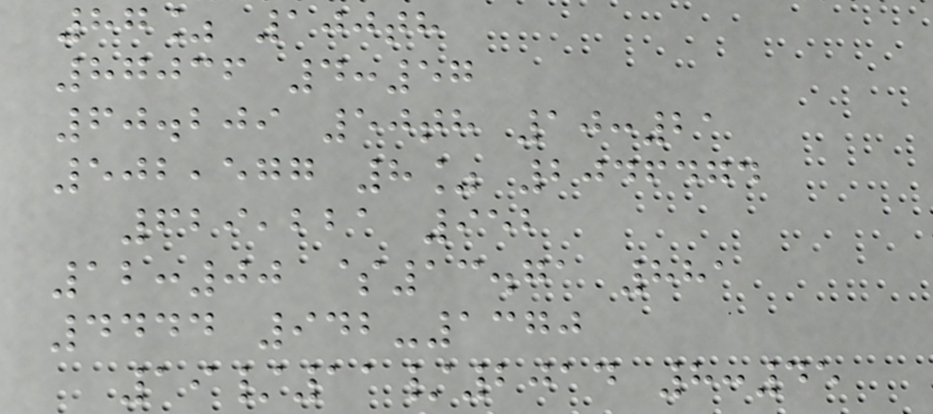87% 100th
87036 4:57
60.209 50th 10:21
502,577 8% 2046474
629,221 952
12:00 $13.71 881
4444 942-1370
19/11/2014 8:45
